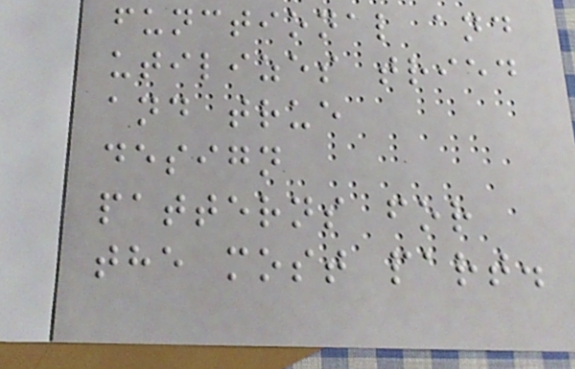functional and
utilizes tried
and true
design
patterns for
the most part.
